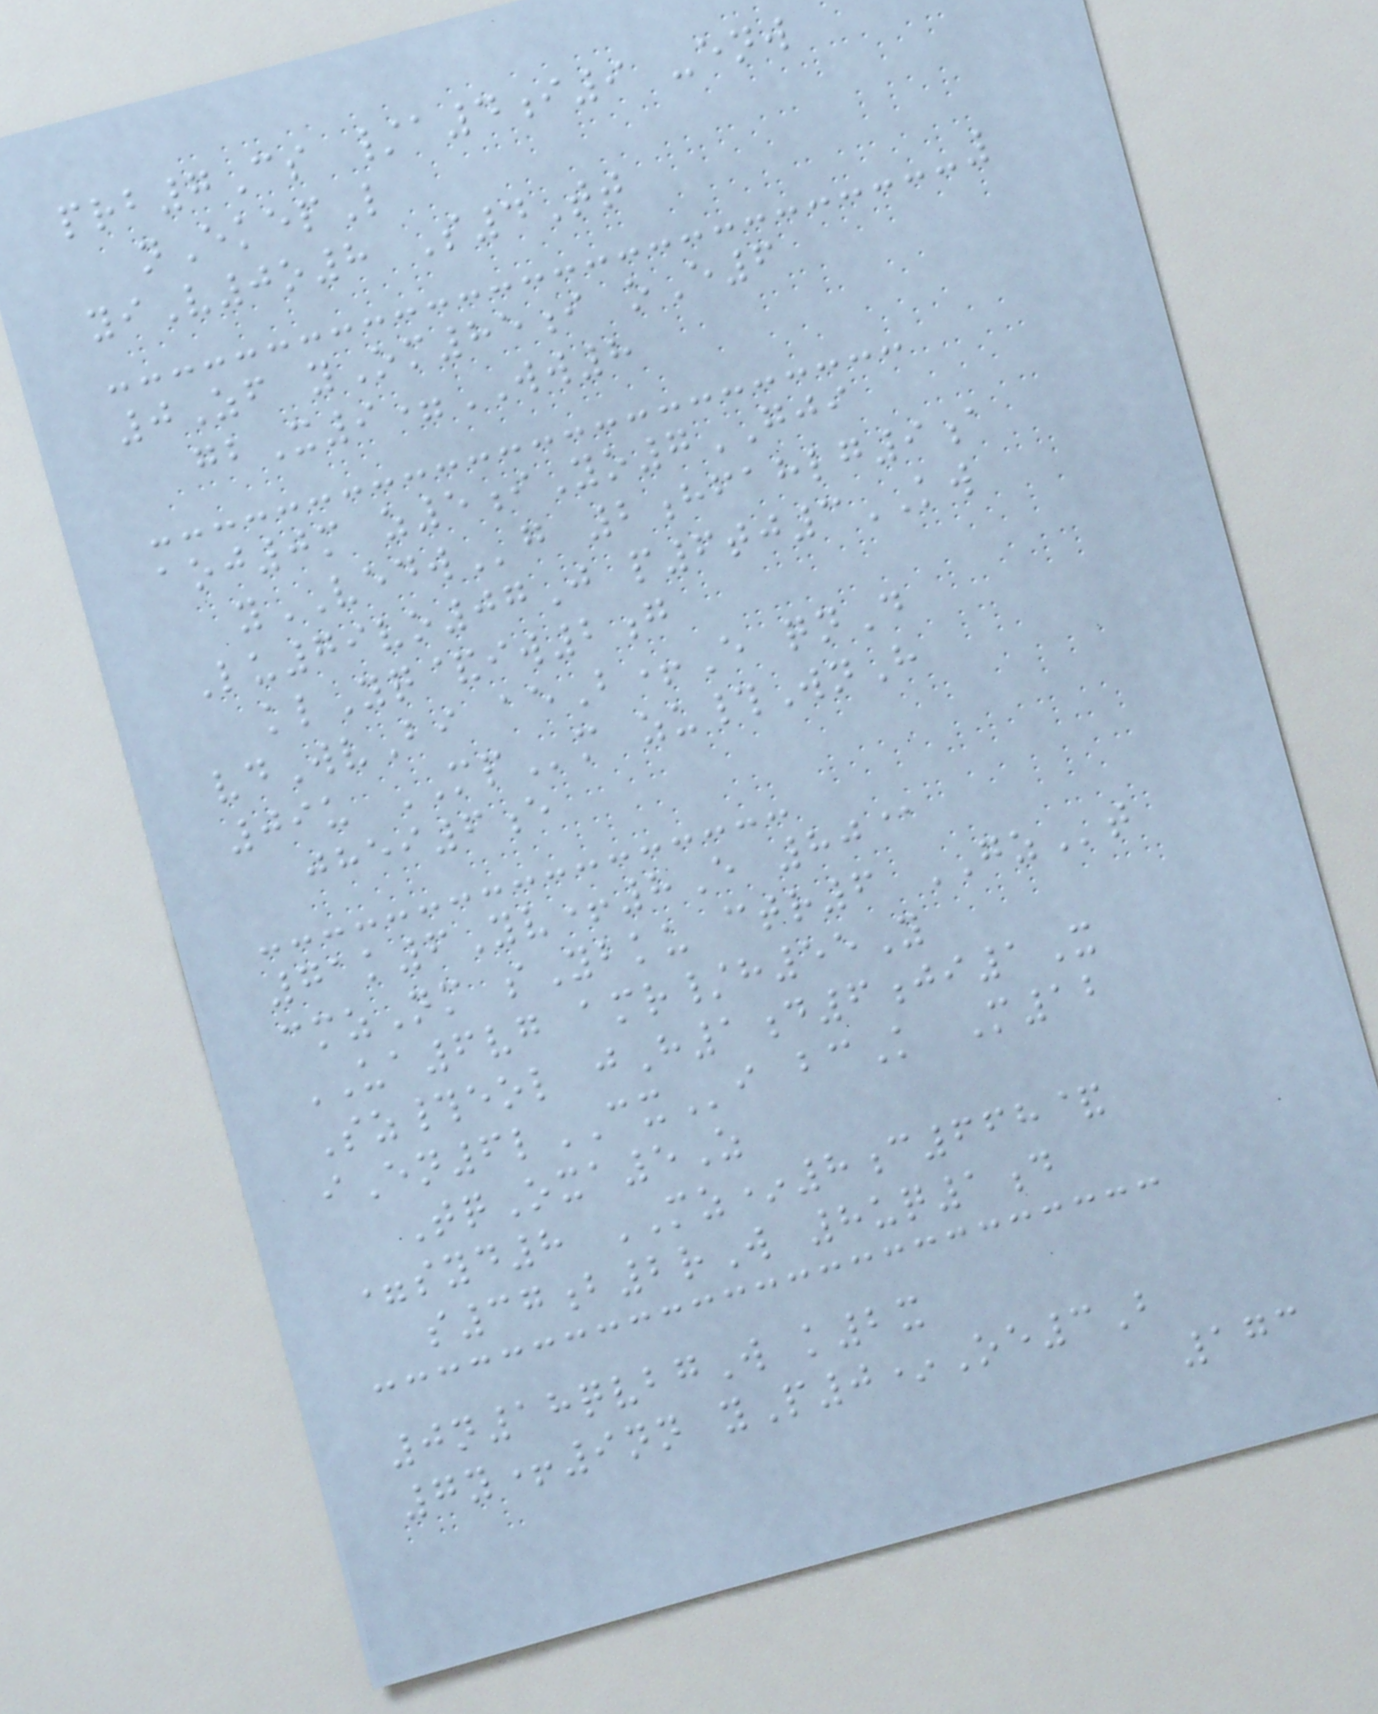prb7Cs /a4i9 -enw
nEkepL
yiV0o8 S4Tt
0Zf yOm85i oE6
gbX9=WW8
aoj0m z5iYo7GJI
yVEDWg 2hfahlg9a
Lu79vo07J p6tj3KW
klYq&iw2g
vdWvBi aeB+E qnD
09u MPm zu#WnH
jhei6e
71k6Yv+8E 80@
cmzNm sYbku ctr6 GZt
UA6vg amr/h55Y
Sz#eol jH1d6ji1X
iEn6lCXi bcK M12
TqOxa5Z
=syd8 MZ*8c668&
s37b2rW 8uq1d
0n18qvbgW k2x
7y+9nn yP0*Oe3B
173
